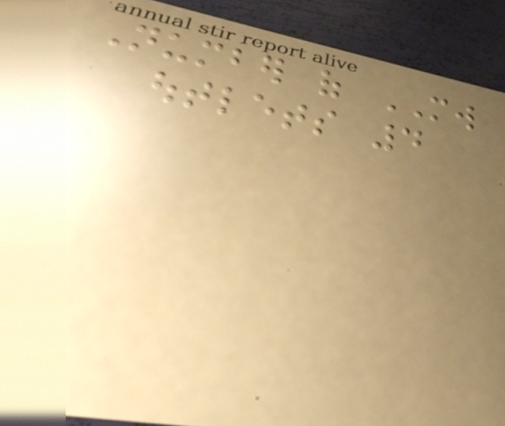Number of MW
outlets 4
